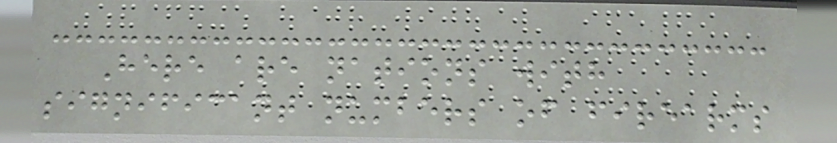Here are nations with
significant numbers of firearms
